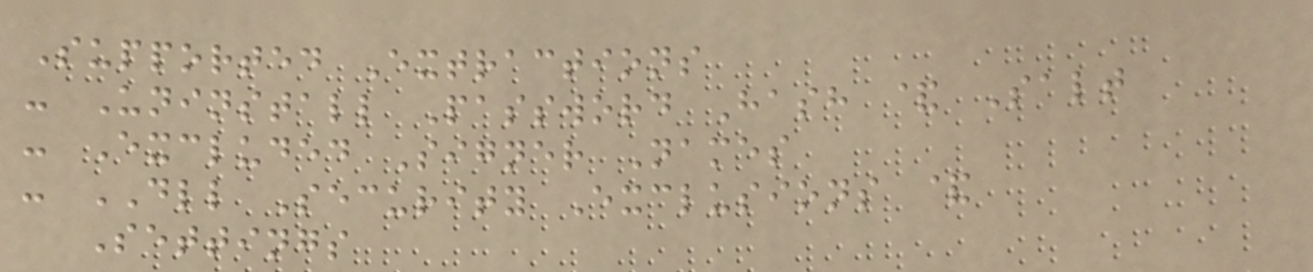Supported Extractions
- Uninstall Password Hash & Salt
- Excluded Signer Names
- DLL Security Exclusions &
Settings
